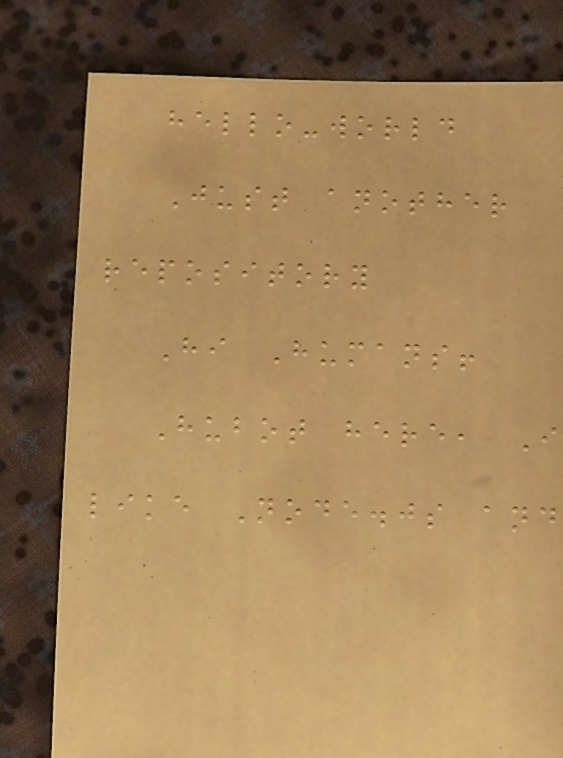hello-world
Just another
repository
Hi Humans!
Hubot here, I
like Node.js and
